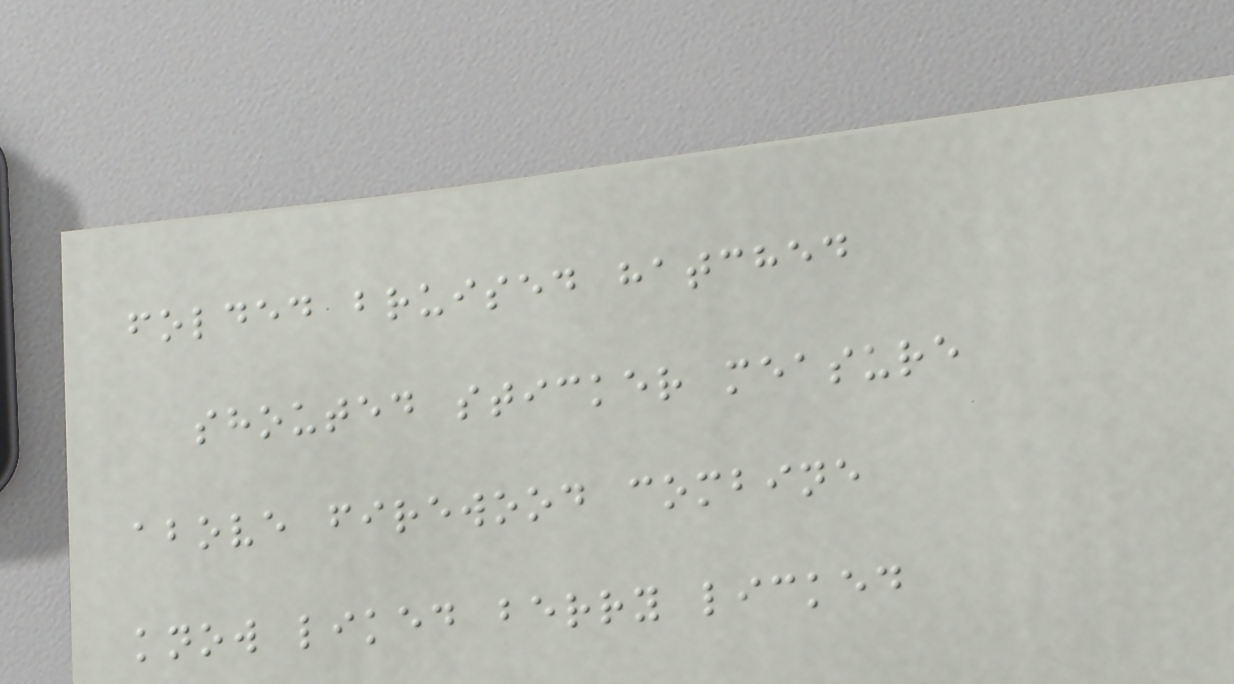folded bruised hatched
shouted sticker measure
above firewood combine
know liked berry licked
